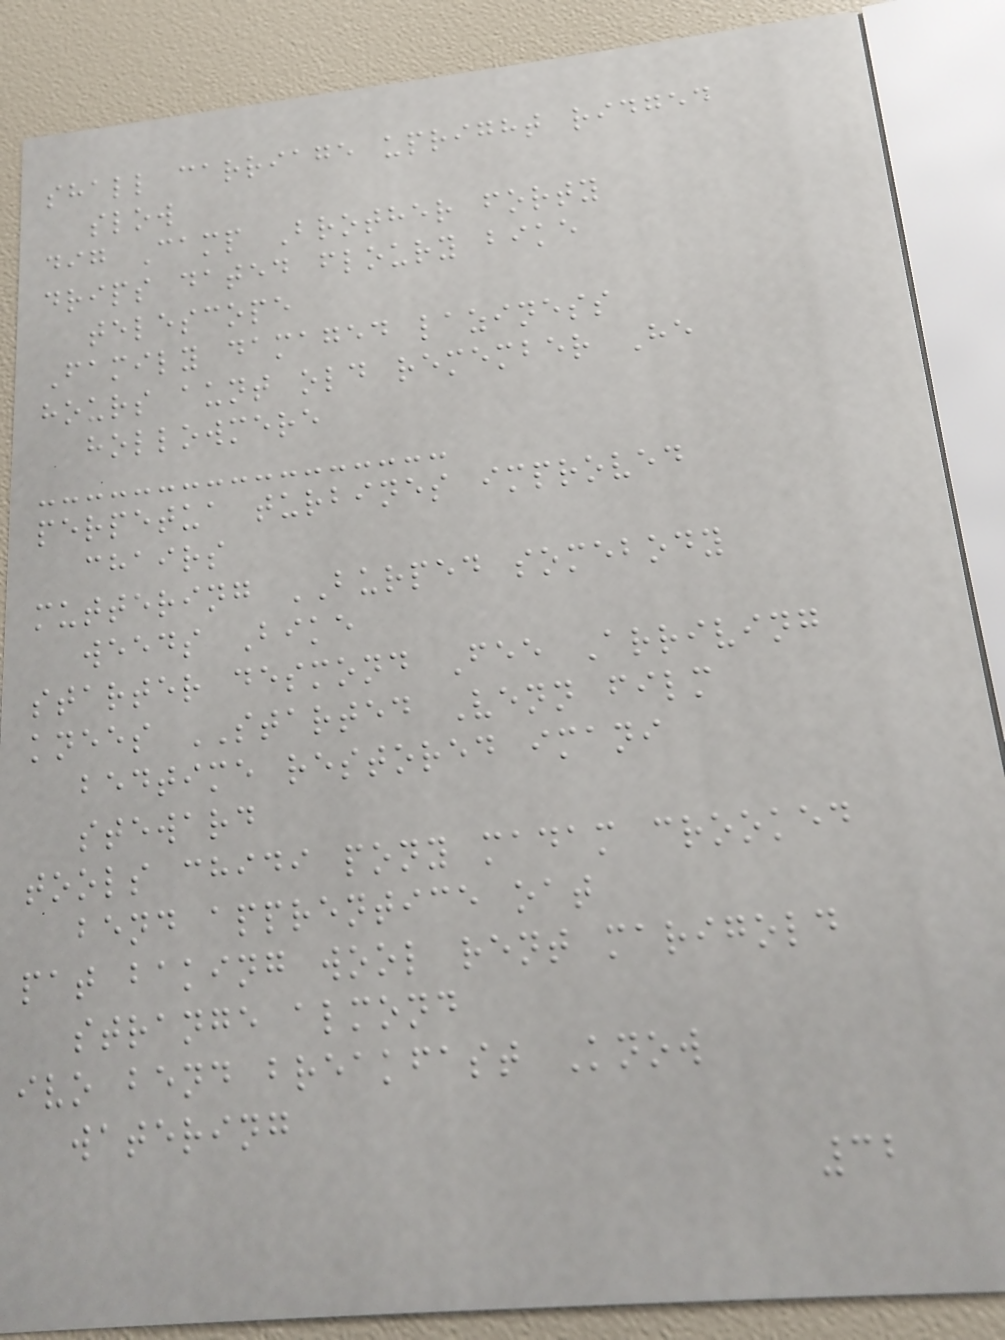shall carriage upright ridged
slow
dig Camp Brother forty
drips dated floury bike
telescope
Family damaged laziness
hours aunt old remember He
hollowmere
perpetua turbines improved
chairs
muttering BURPED somebody
weeds Bike
starter desmond Fee Arriving
knees STARTED Venn film
bedtime restored imani
steward
tools chidi pony madam crooked
bend apprentice oat
pat baking wool rent marigold
strange almond
ivo bend breakfast Know
watering
32
